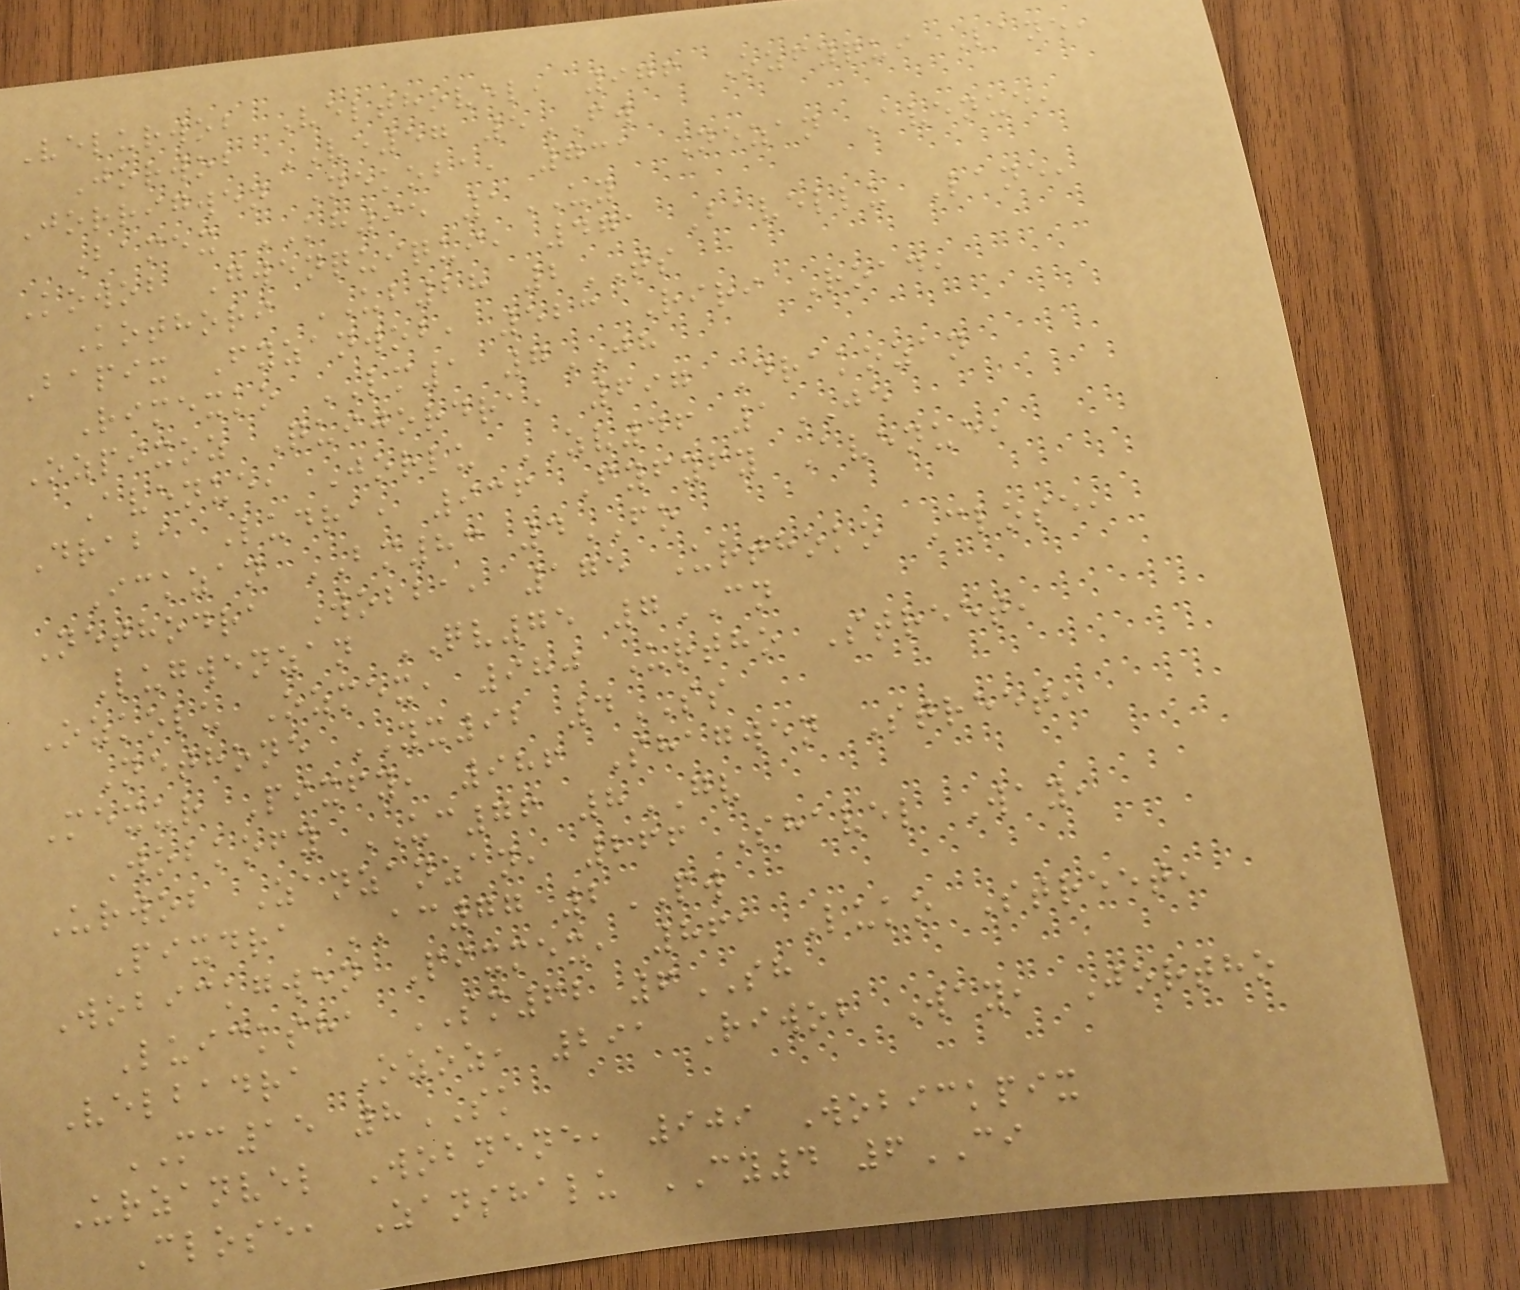Velurwob Velthovel, 976 Ozfyqui Lane,
Jorwob VE57 5FW
Jorrigwen Nekoba, 731 Nezan Avenue,
Bamex KH95 1UY
Kowob Gwenquiqui, 471 Bavellu Lane,
Kothori UB28 2TS
Bapix Fyzanwob, 523 Riri Road,
Rimexko LM1 7JH
Ozpixoz Quijordra, 697 Drakozan
Avenue, Jorlu ZV46 1JE
Draba Ludra, 936 Fyfyfy Avenue,
Ickzan BM83 4FO
Nethodra Wobba, 175 Urthoko Close,
Lugwenzan QV75 7CN
Ozkolu Ozmex, 980 Urtho Street,
Nethone YX92 4SS
Mexur Pixfy, 986 Shagwen Street,
Wobkofy UC76 8GV
Urwob Zanzanzan, 266 Shavel Way,
Pixdra AC77 2PW
Wobickgwen Pixmex, 861 Luko Street,
Luicksha SM62 6SH
Velbadra Ozoz, 291 Riwob Way, Jortho
MC15 8SK
Urzanvel Wobnene, 909 Wobickpix
Close, Zanshalu CY4 6CI
